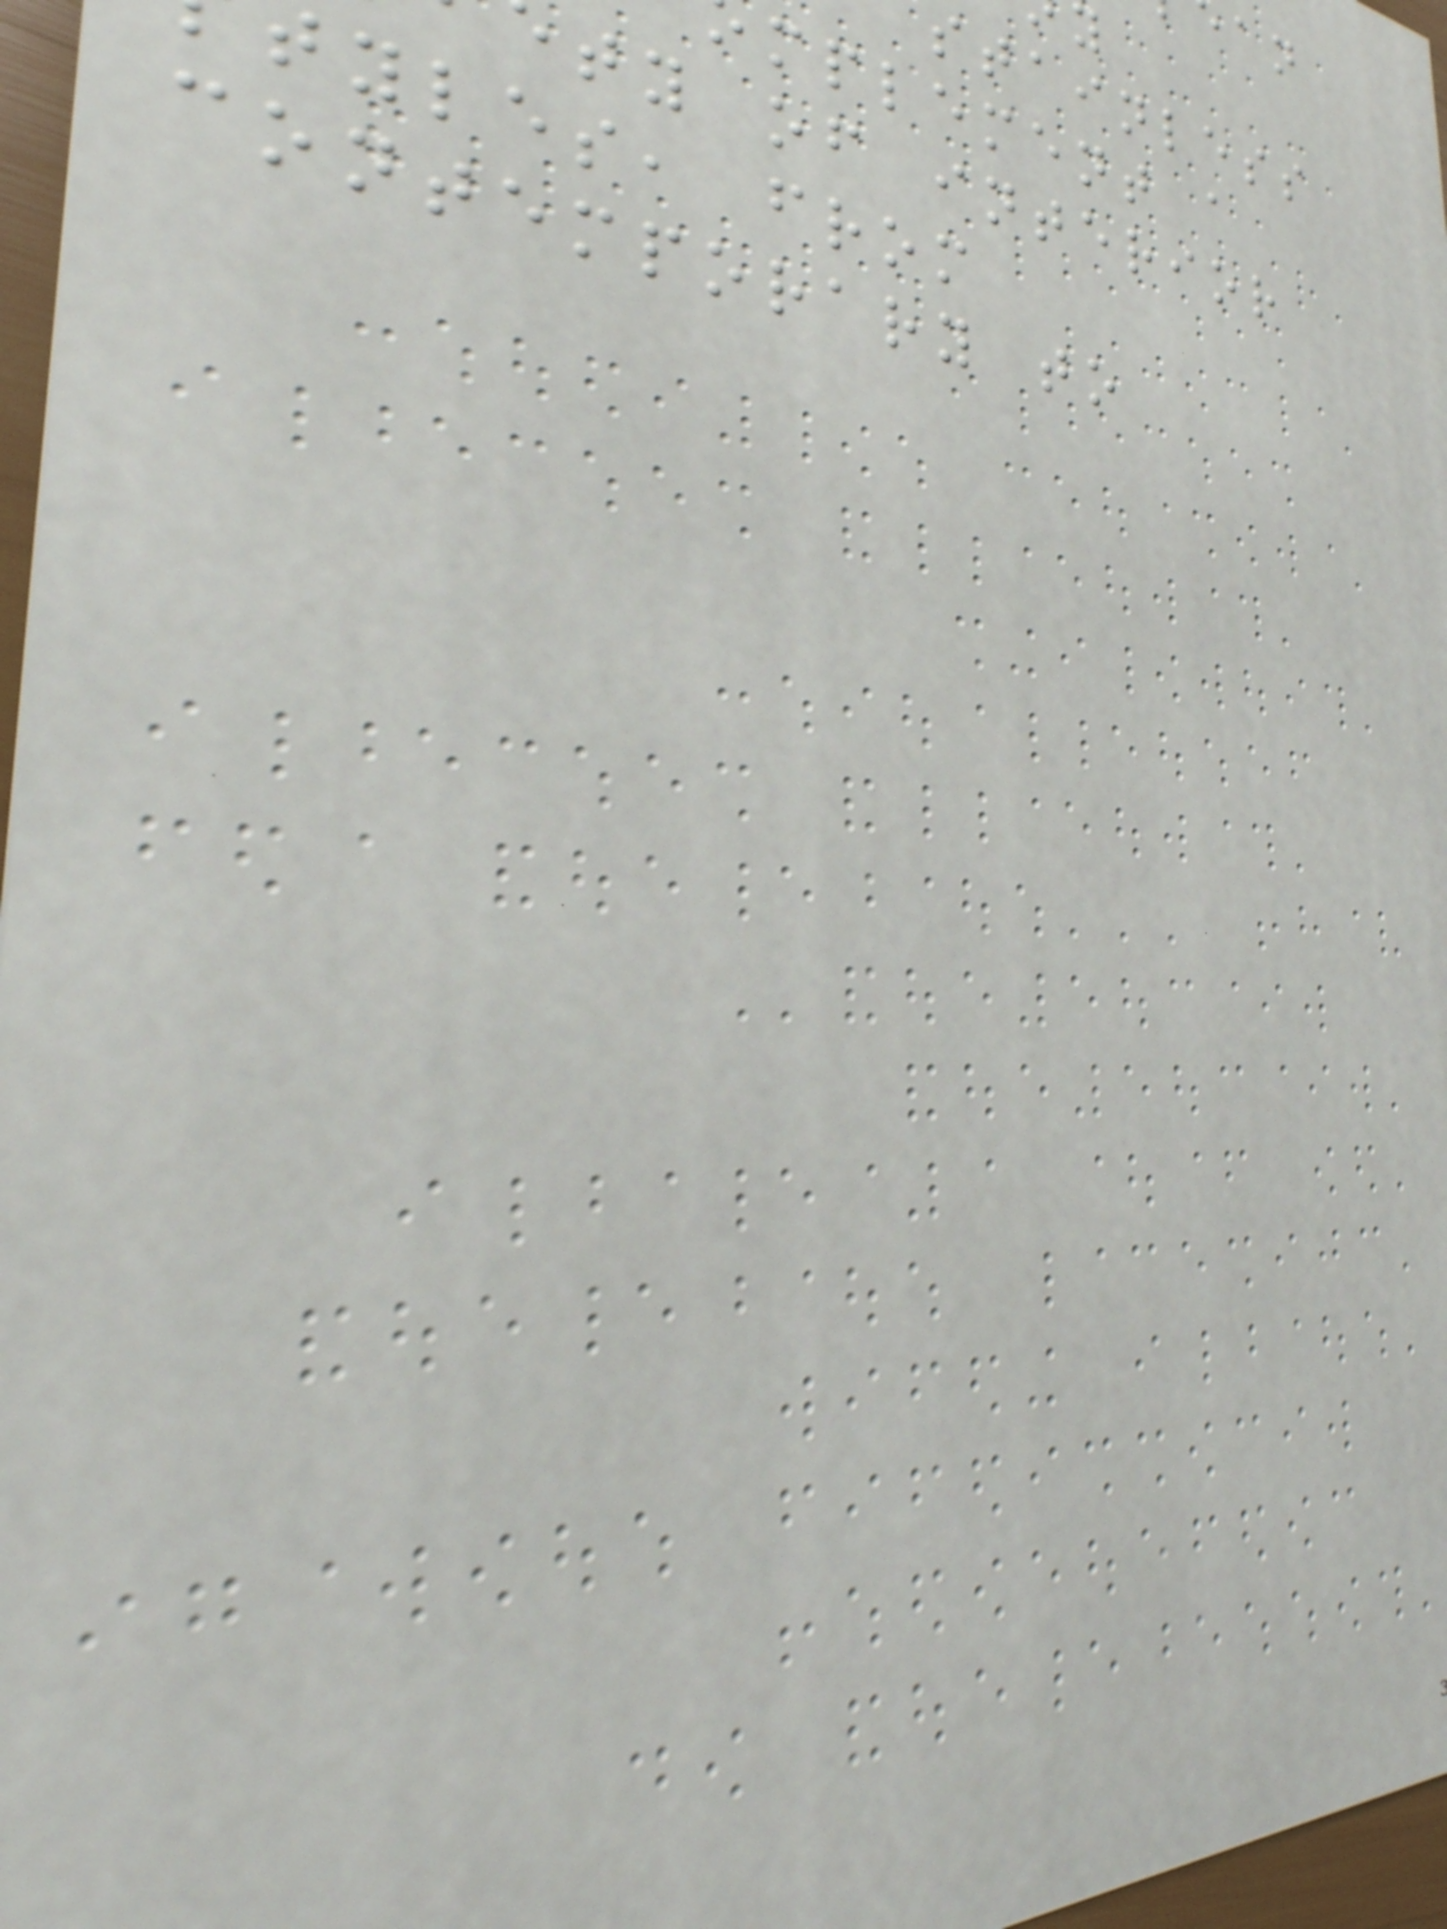stainless
mplement a
ty of interior
yles, from
contemporary to
